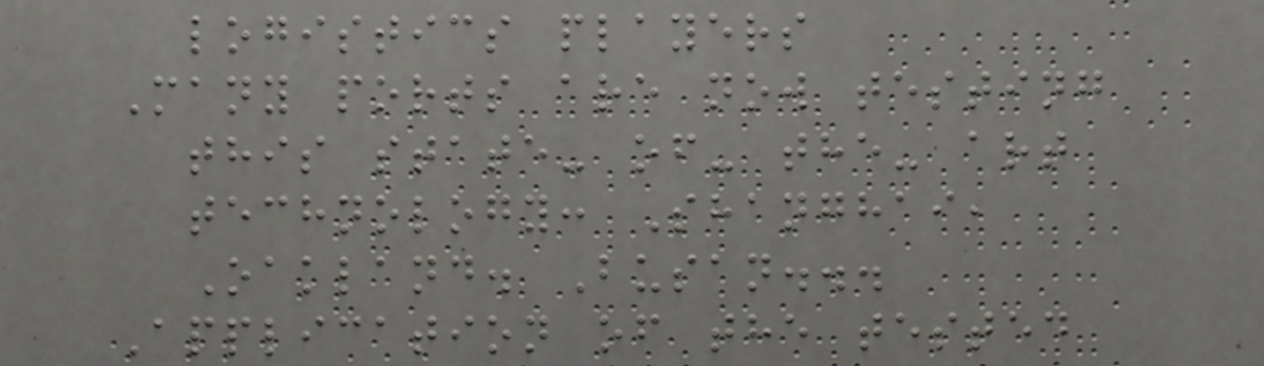logistics players
Many ports are now testing
this state- of- the- art
technology: Shanghai,
Oakland. Busan...
Application of the tested
